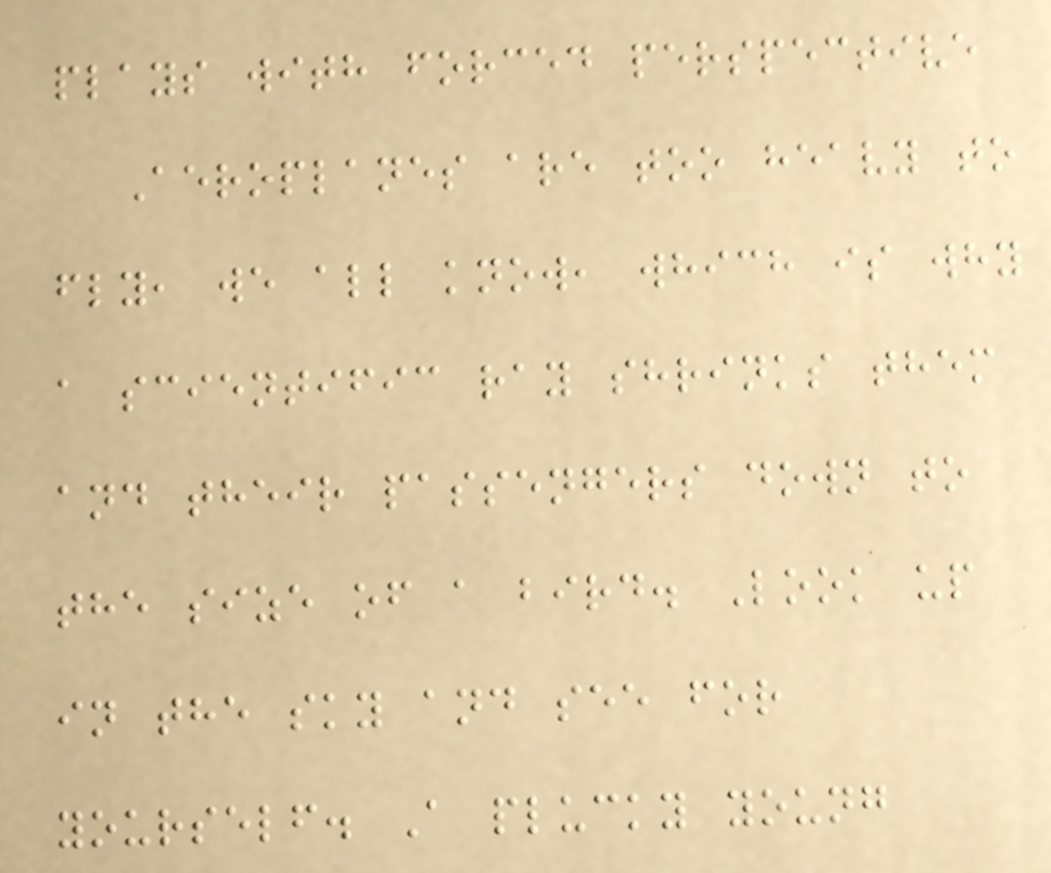plays with forced perspective
Aeroplanes are too heavy to
fly, we all know, which is why
a scientific ray shrinks them
and their passengers down to
the size of a bird. Look up
in the sky and see for
yourself. A plucky young
